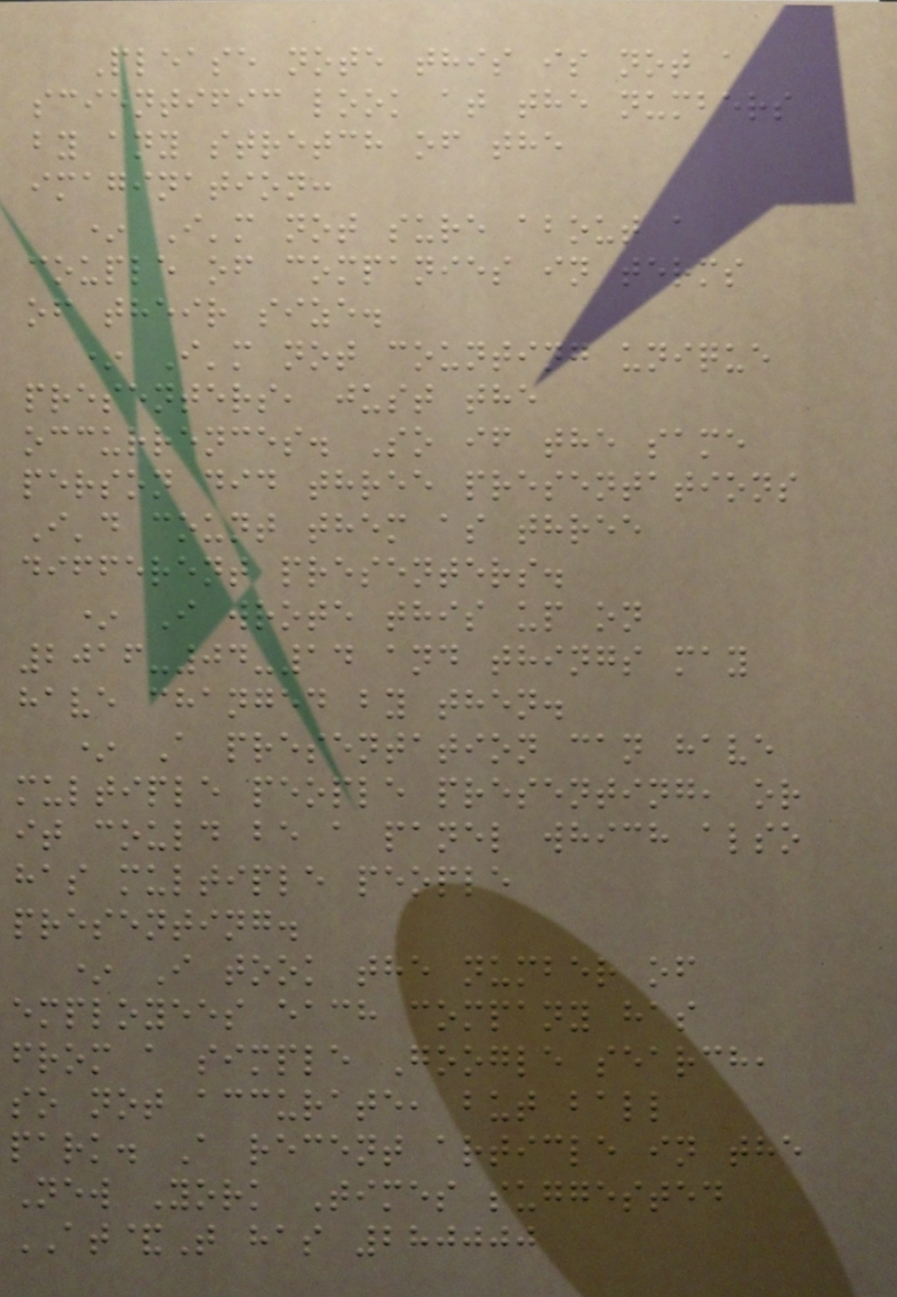Please note this is not a
scientific look at the numbers
by any stretch of the
imagination:
* I'm not sure about a
couple of companies in terms
of their size.
* I'm not counting unique
presenters, just the
occurrences. So if the same
person did three presentations
I'd count them as three
different presenters.
* I wrote this up on
2016-04-14 and things may
have changed by then.
* A presentation can have
multiple people presenting, or
it could be a panel which also
has multiple people
presenting.
* I took the number of
employees each company has
from a simple Google search,
so not accurate, but ball
park. A recent article in the
New York Times suggested
AT&T has 280000
